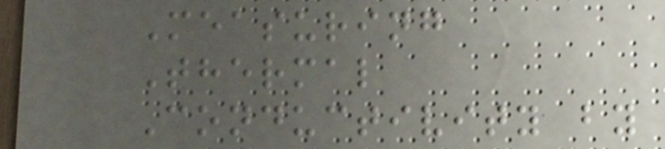Measuring
Thermal
Conductivity by
